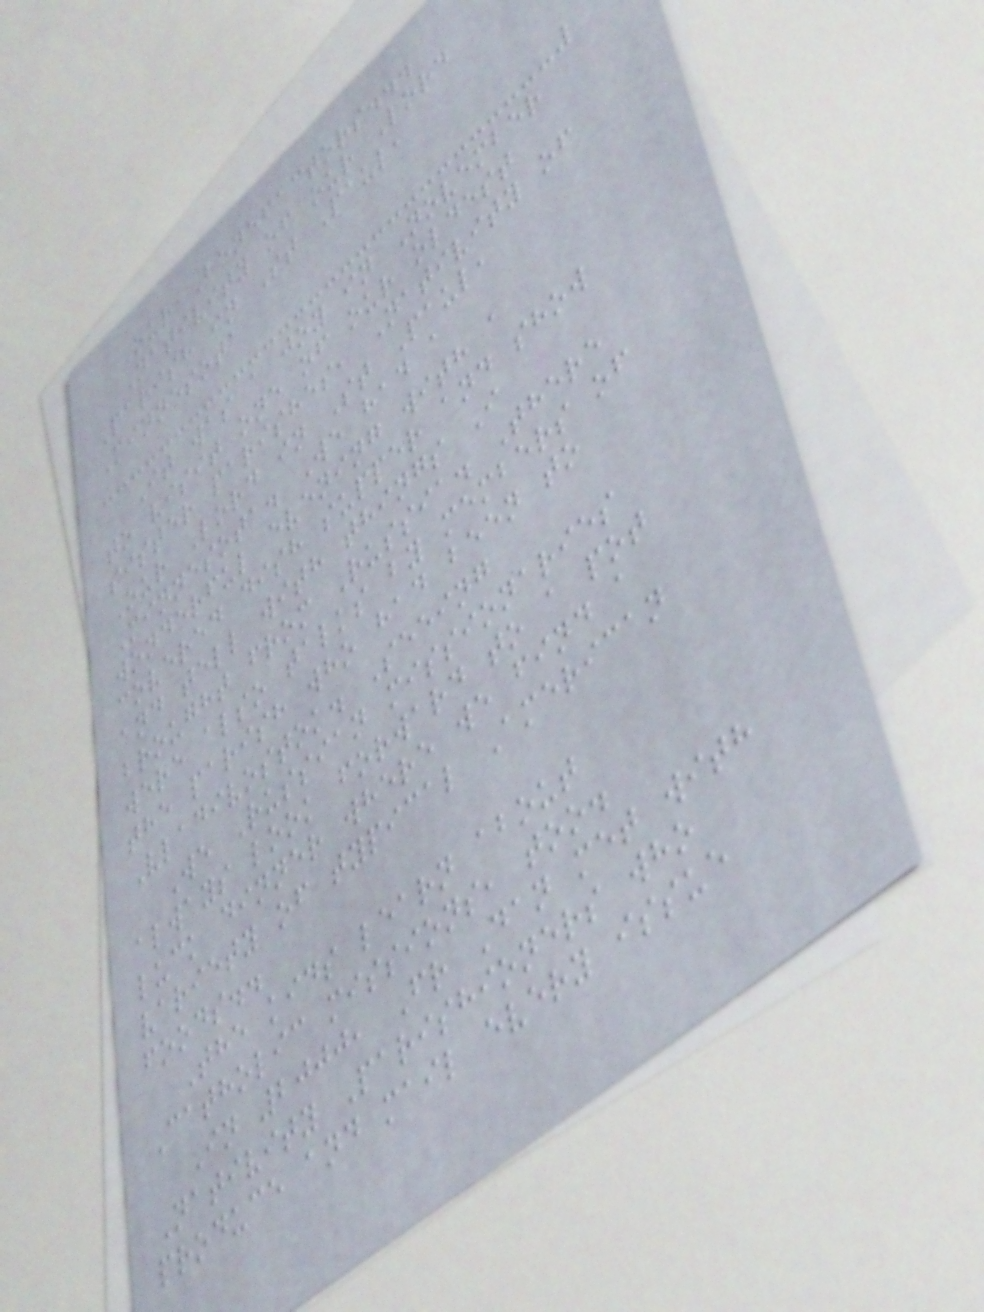Our Benefactors...
Nativity of our Lord
Parish in St Paul,
Minnesota
It was a joy in November
to visit one of our oldest
sister parishes, Nativity of
Our Lord in St Paul,
Minnesota. We had a
wonderful evening with a
covered dish supper and show
and tell with things I
brought from Russia. There
were also talks by members of
the parish who had been to
Vladivostok. Seeing
We Russian missionaries
always look forward to a pot
luck dinner where we find a
variety of typical American
foods..
The kids learn about
Catholic missions, too.
In 2000, Fr Dan met with
Nativity Parishioners who
produce and mail every issue
